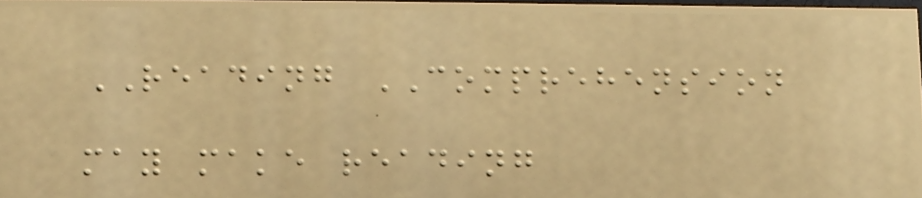READING COMPREHENSION
may make reading
